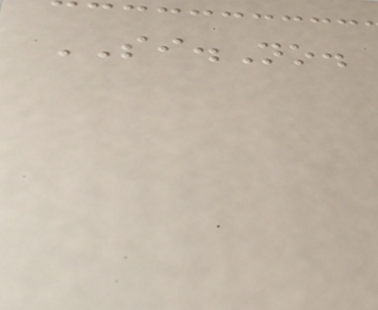SI.No.
